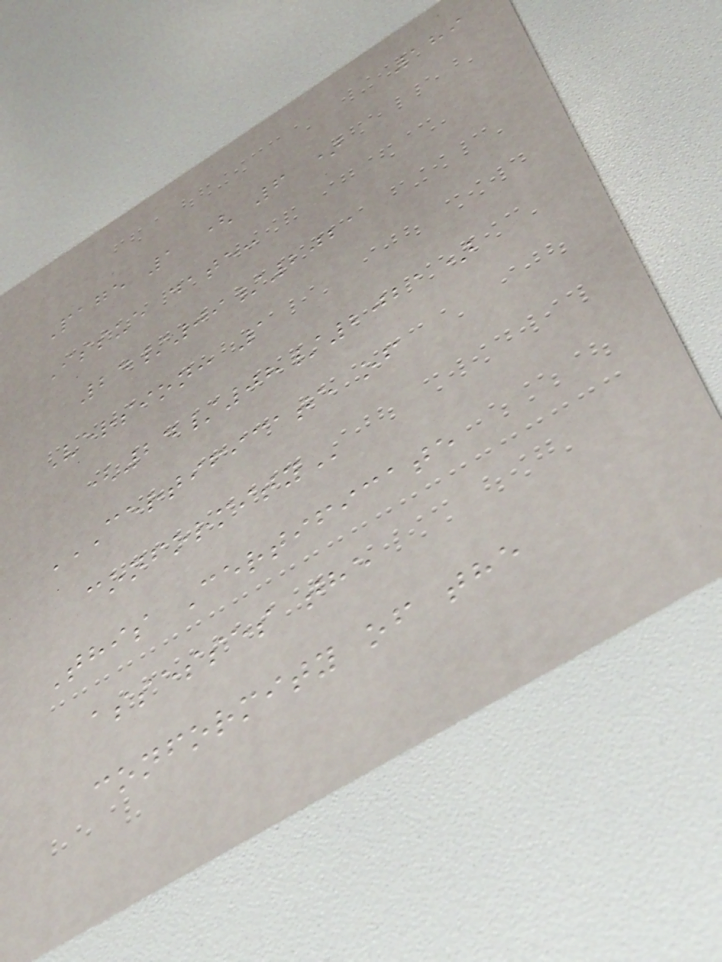189
Page 1 ( 6 )
Issue date:
24/09/2021
Version: 1
(24/08/2021)
CERTIFICATE OF
CONFORMITY
This Certificate
assesses the
conformity of the
